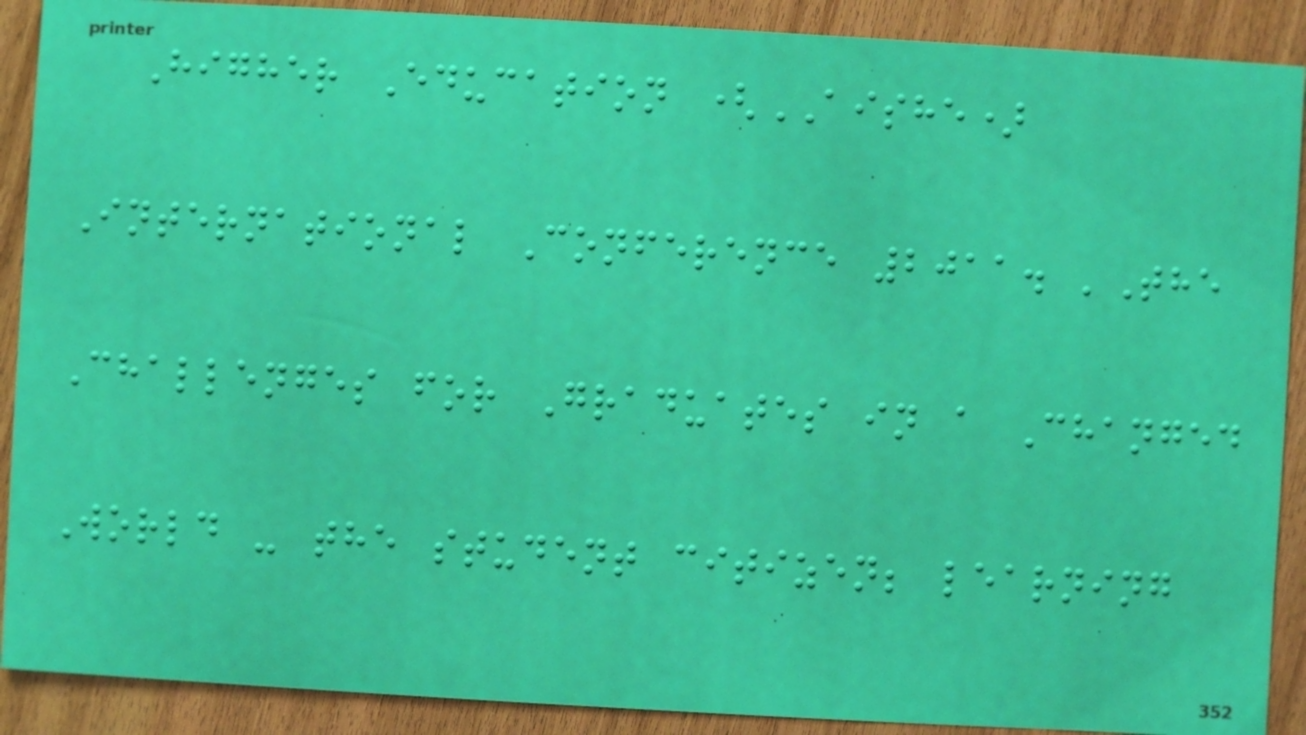Higher Education (AISHE)
International Conference 2011. 'The
Challenges for Graduates in a Changed
World - the student citizen; learning
